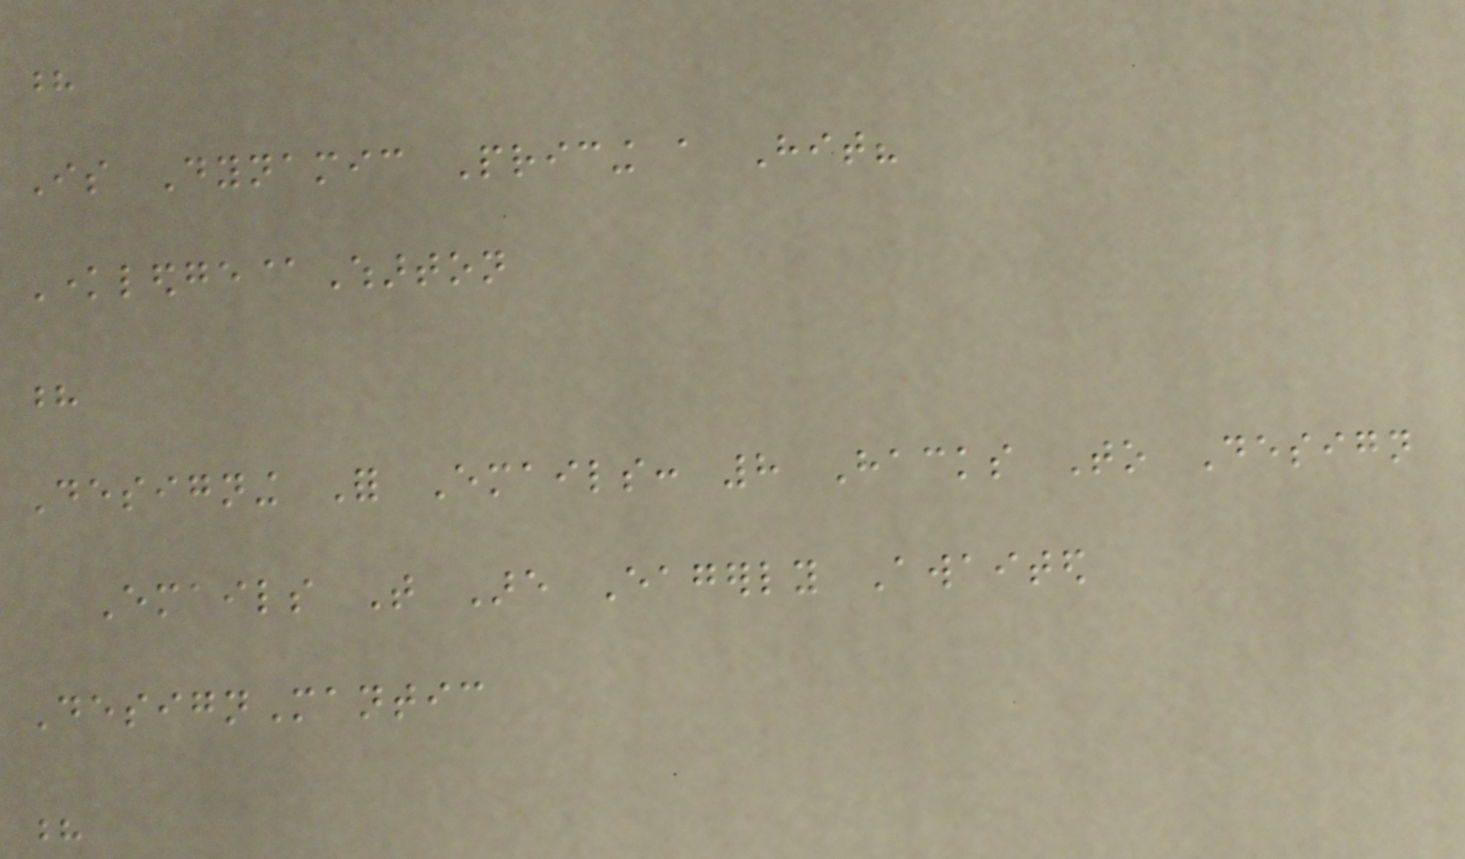?
Is Dynamic Pricing a Hit?
Knowledge@Wharton
?
Designing For Emails: 8 Hacks To Design
Emails That Are Eagerly Awaited
DesignMantic
?
